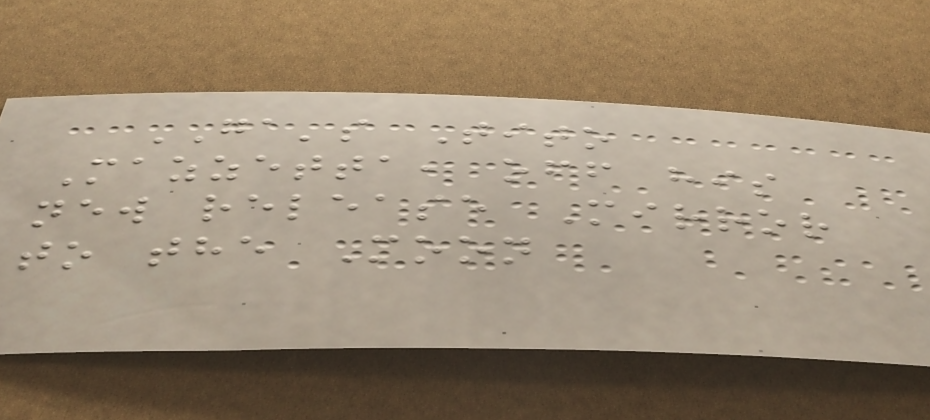GA's Tito
Mazzetta, off his
new release Mirror
to the Moon
